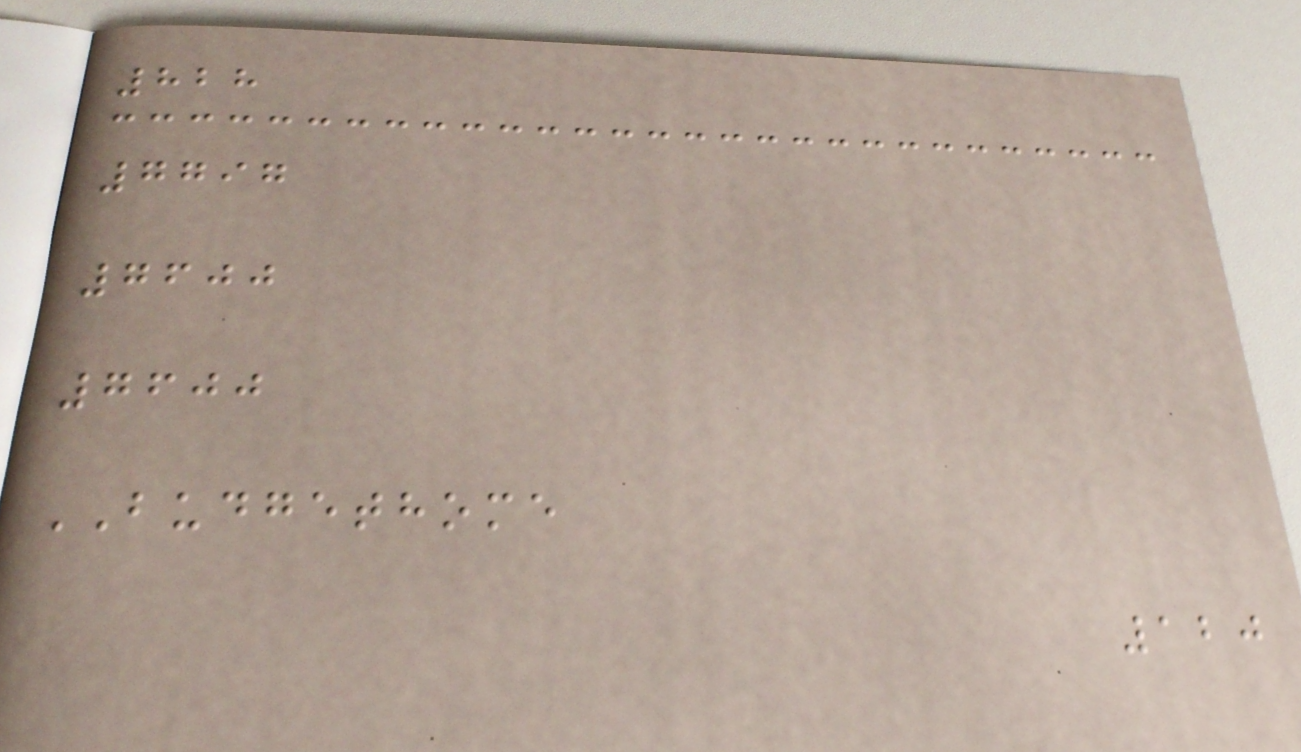828
7797
7600
7600
BUDGETHOME
120
